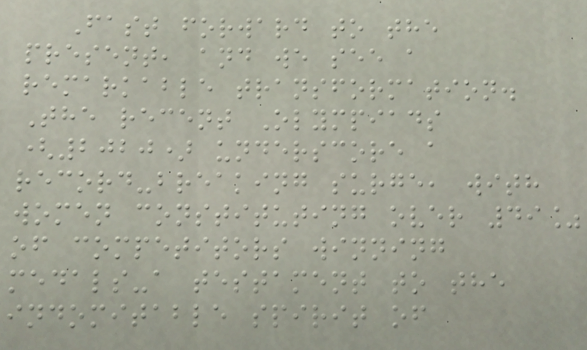Fast forward to the
present, and we see a
remarkable transformation.
The recent Olympiads
(2020) underscore a
record-breaking surge, with
women constituting over 49%
of competitors winning
medals-a testament to the
indomitable spirit of
